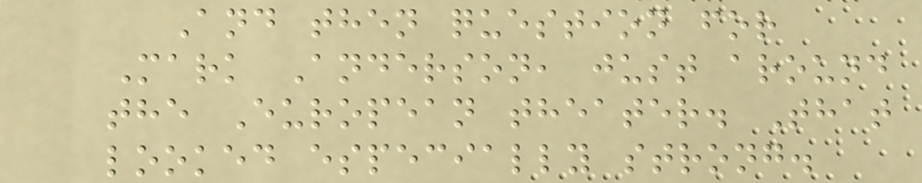And then question for
Mark Anderson, just around
the European theater. That
looked especially strong.
